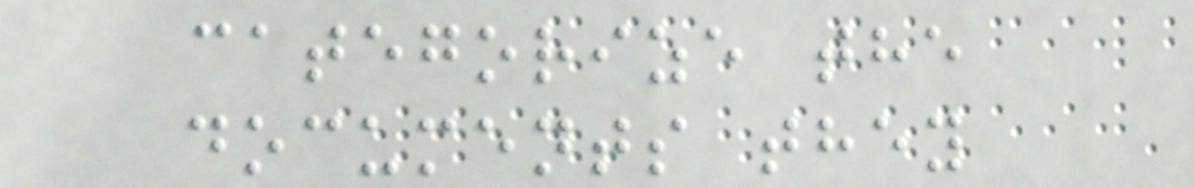categorize the
documents they
